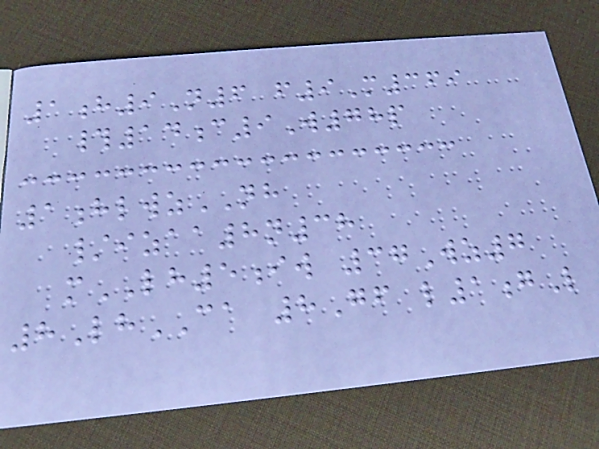1h9N6 f9M369
#14c9W78p
1hlwzNH
/izaa8n38
mLH5iw 37Wz7
8LhCA 8Gf l1gL
